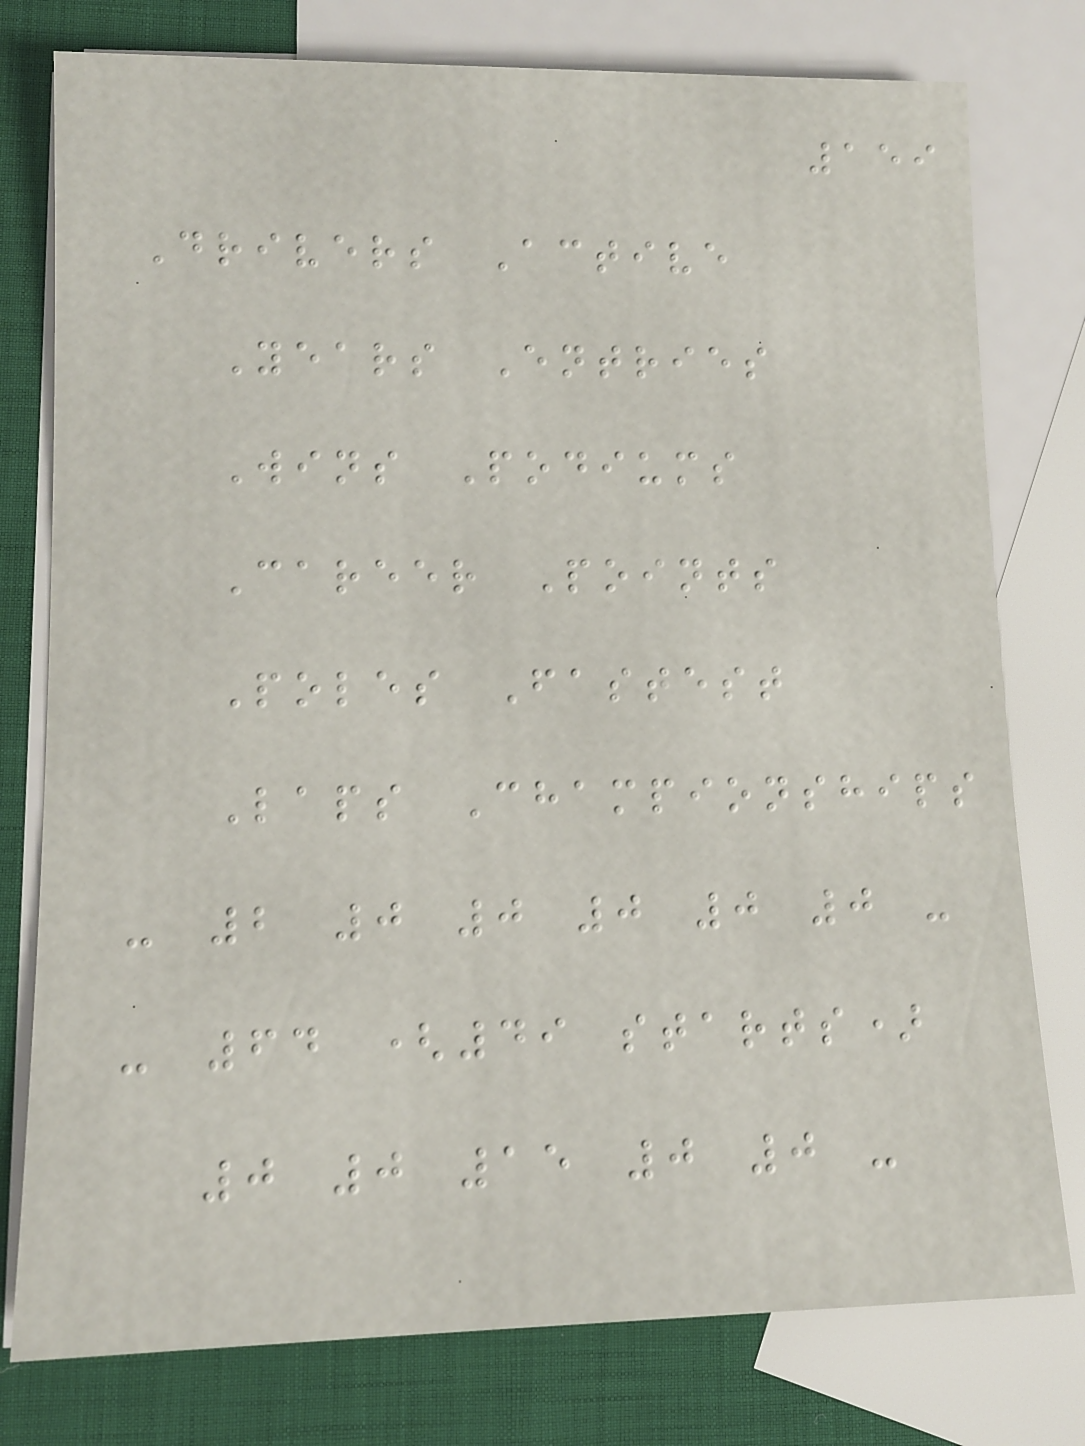159
Drivers Active
Years Entries
Wins Podiums
Career Points
Poles Fastest
Laps Championships
- 2 0 0 0 0 0 -
- 64 (49 starts)
0 0 15 0 0 -
